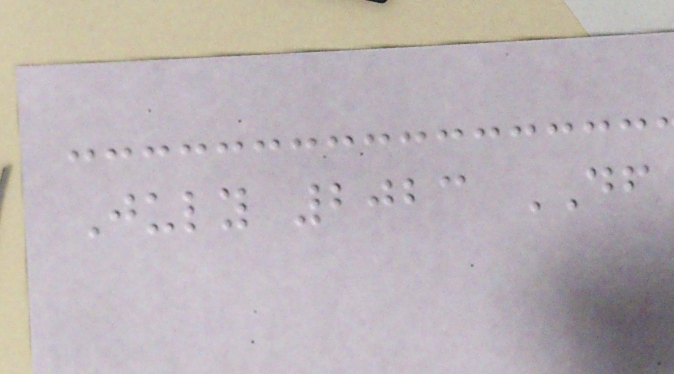July 2023 DF
